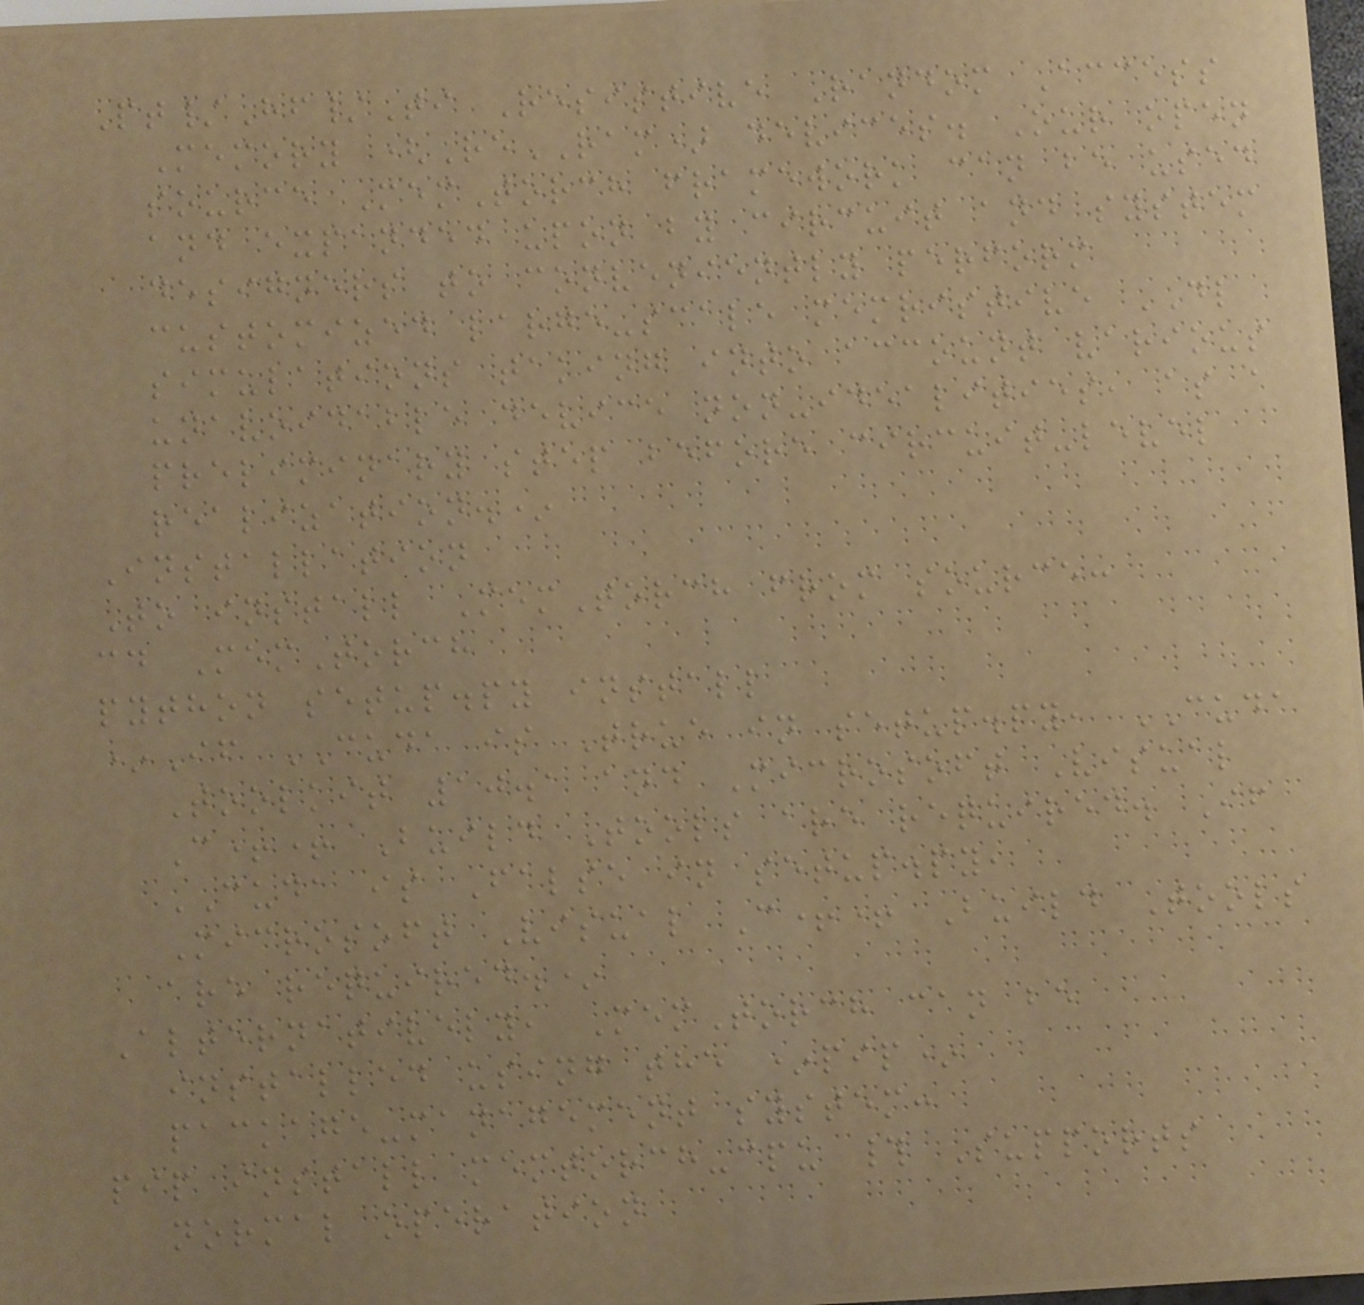Pt/Hf/Ti Resistive Random Access
Memory (ReRAM) devices. Our open
source MemTorch framework can be used
and expanded upon by circuit and system
designers to conveniently perform
customized large-scale memristive DL
simulations taking into account various
unavoidable device non-idealities, as a
preliminary step before circuit-level
realization.*
Installation
To install MemTorch from source:
cd MemTorch
python setup.py install
*If CUDA is True in setup.py, CUDA
Toolkit 10.1 and Microsoft Visual
C++ Build Tools are required. If
CUDA is False in setup.py,
Microsoft Visual C++ Build Tools
are required.*
Alternatively, MemTorch can be
installed using the *pip*
package-management system:
pip install memtorch-cpu # Supports
normal operation
